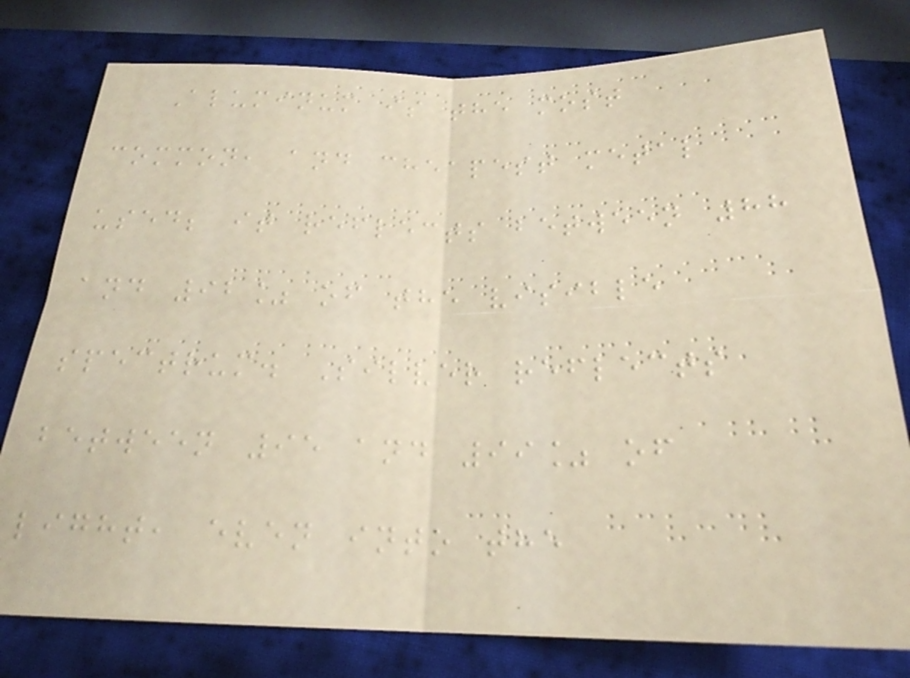Aluminum is the most
common, and cheapest metal
used; it reflects between 88
and 92% of the visible
spectrum. Silver reflects
between 95 and 99% of
light, even into the
